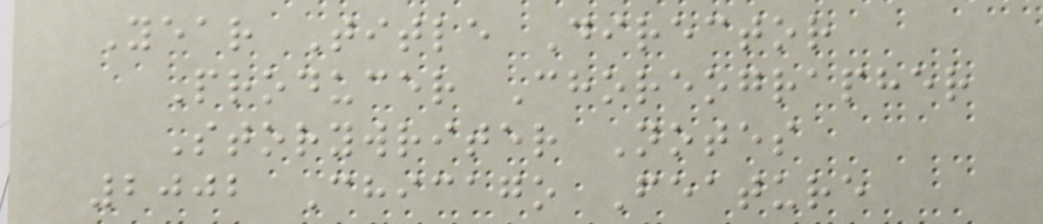Year Title Director
Producer Choreographer
Storywriter Notes
2002 Chicago Feature
